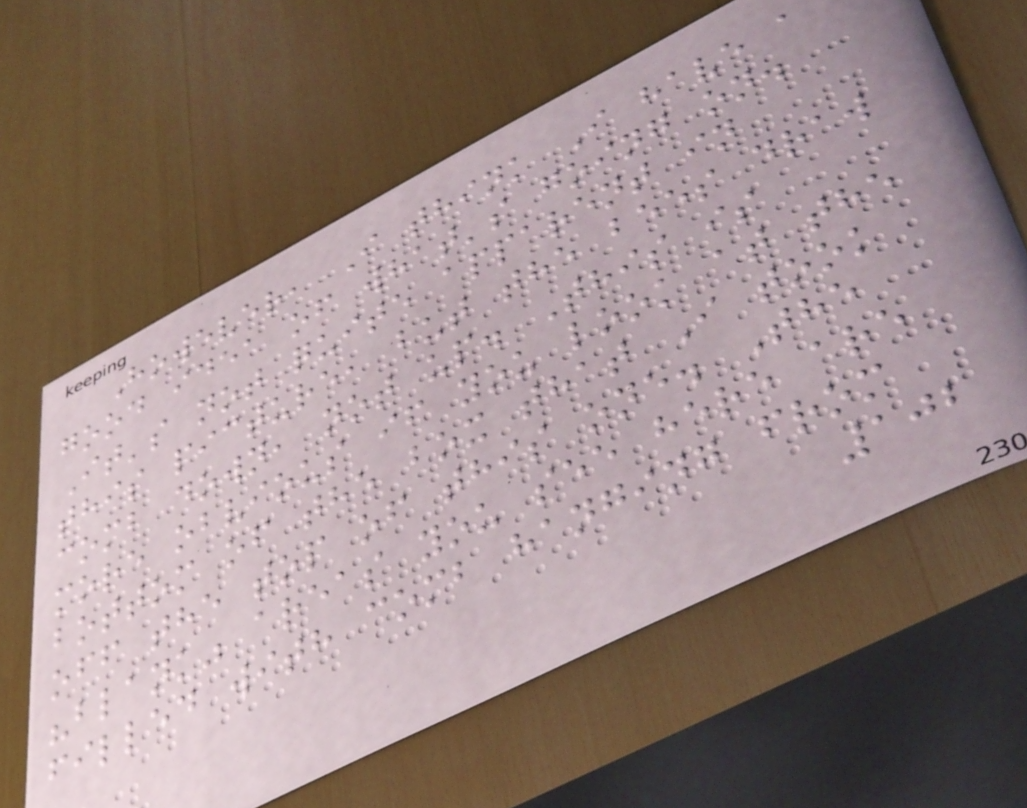However, I think I have a
good idea of what's going on.
It's not quite apparent in
this picture, but the bees draw
comb down, not up. This is
more obvious if you look at the
bottom of the box that I took
off the top of this one. The
"blank" areas you see here are
filled with comb hanging from
102
